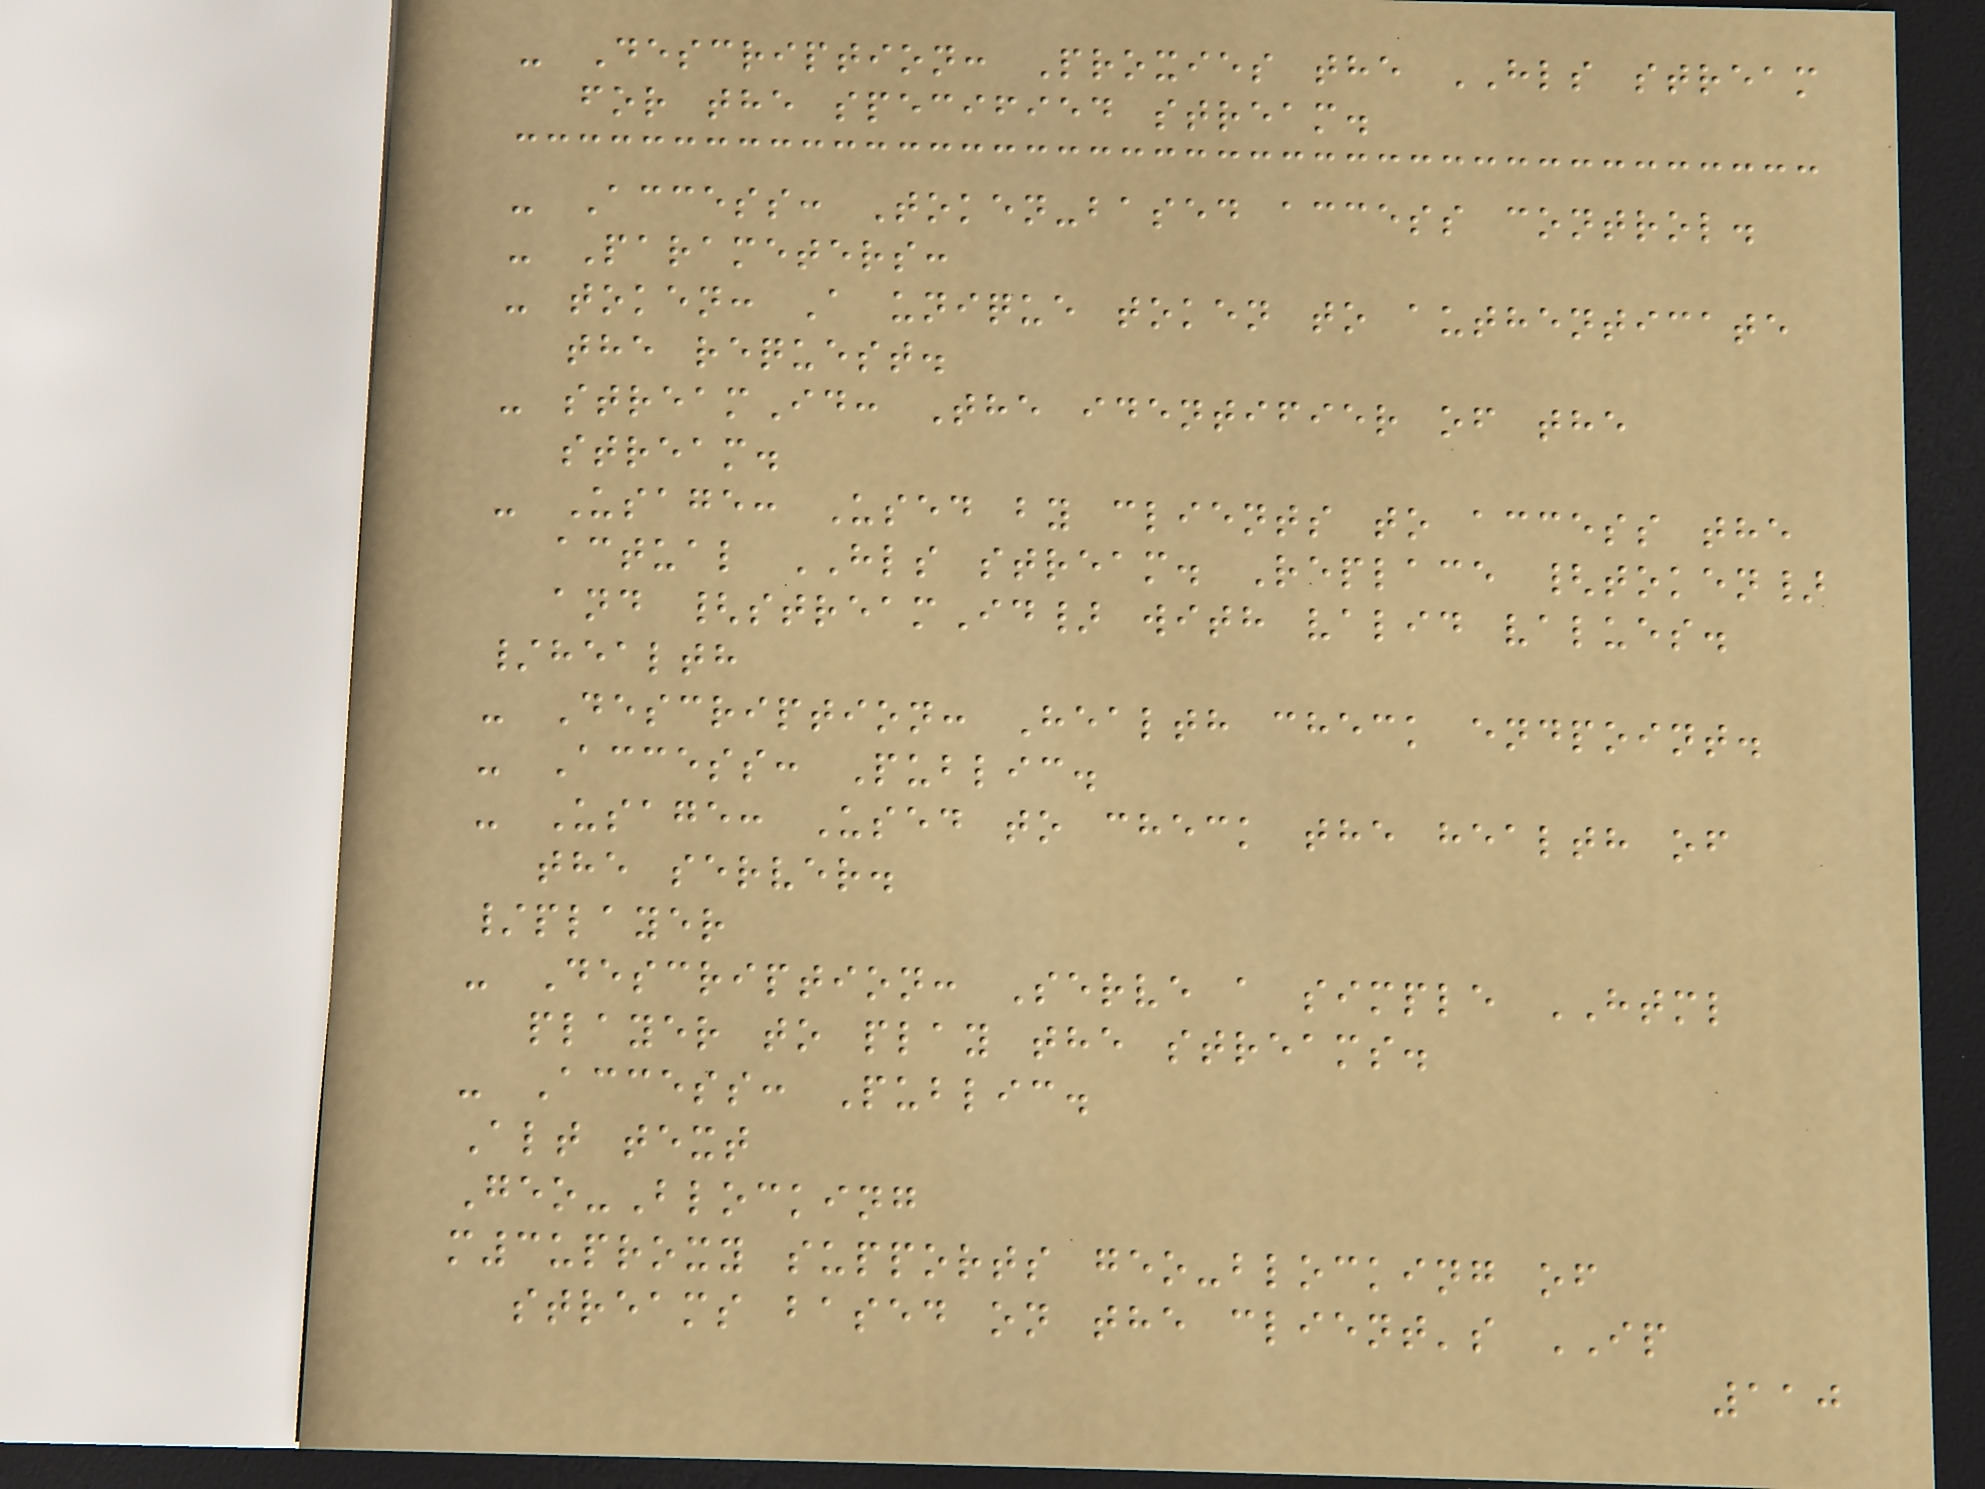- Description: Proxies the HLS stream
for the specified stream.
- Access: Token-based access control.
- Parameters:
- token: A unique token to authenticate
the request.
- streamId: The identifier of the
stream.
- Usage: Used by clients to access the
actual HLS stream. Replace {token}
and {streamId} with valid values.
/health
- Description: Health check endpoint.
- Access: Public.
- Usage: Used to check the health of
the server.
/player
- Description: Serve a simple HTML
player to play the streams.
- Access: Public.
Alt text
Geo-Blocking
m3uproxy supports geo-blocking of
streams based on the client's IP
110
